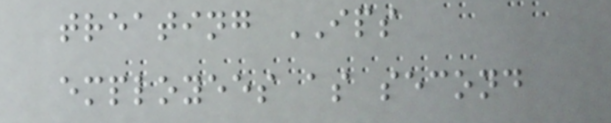treating IPS
employees as second
